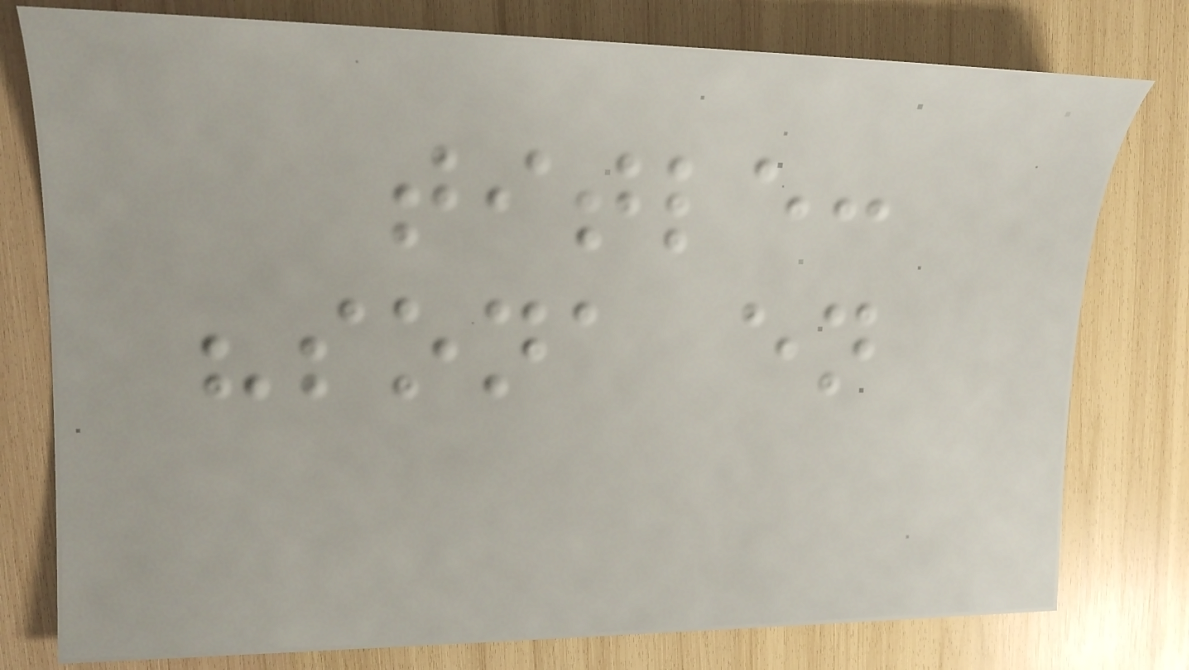title:
"sona en
